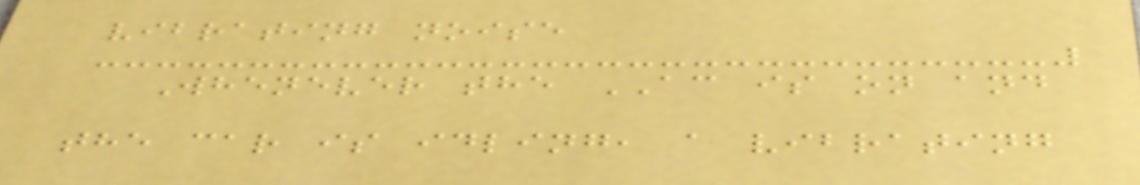vibrating noise
Whenever the AC is on and
the car is idling, a vibrating
